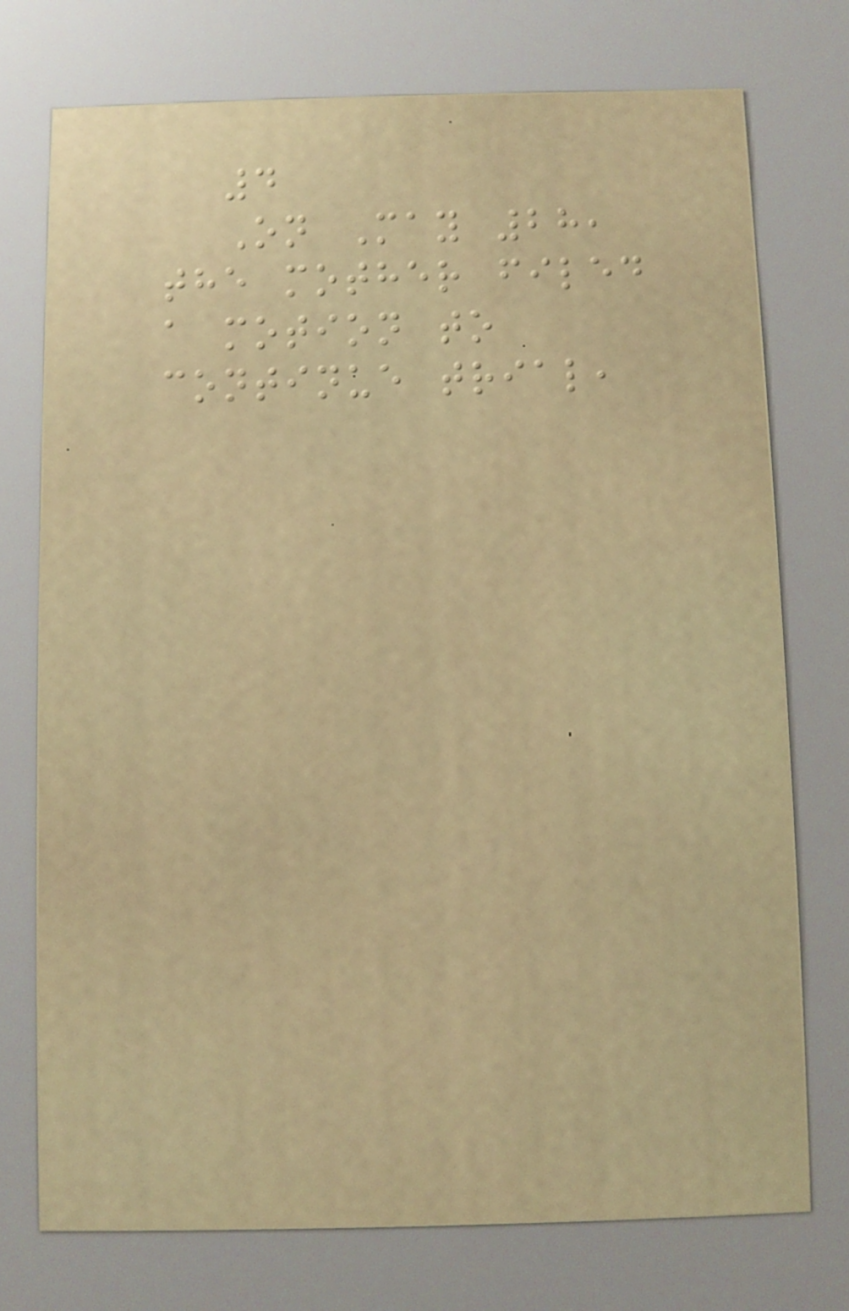4
On May 28,
the mother filed
a motion to
continue trial,
